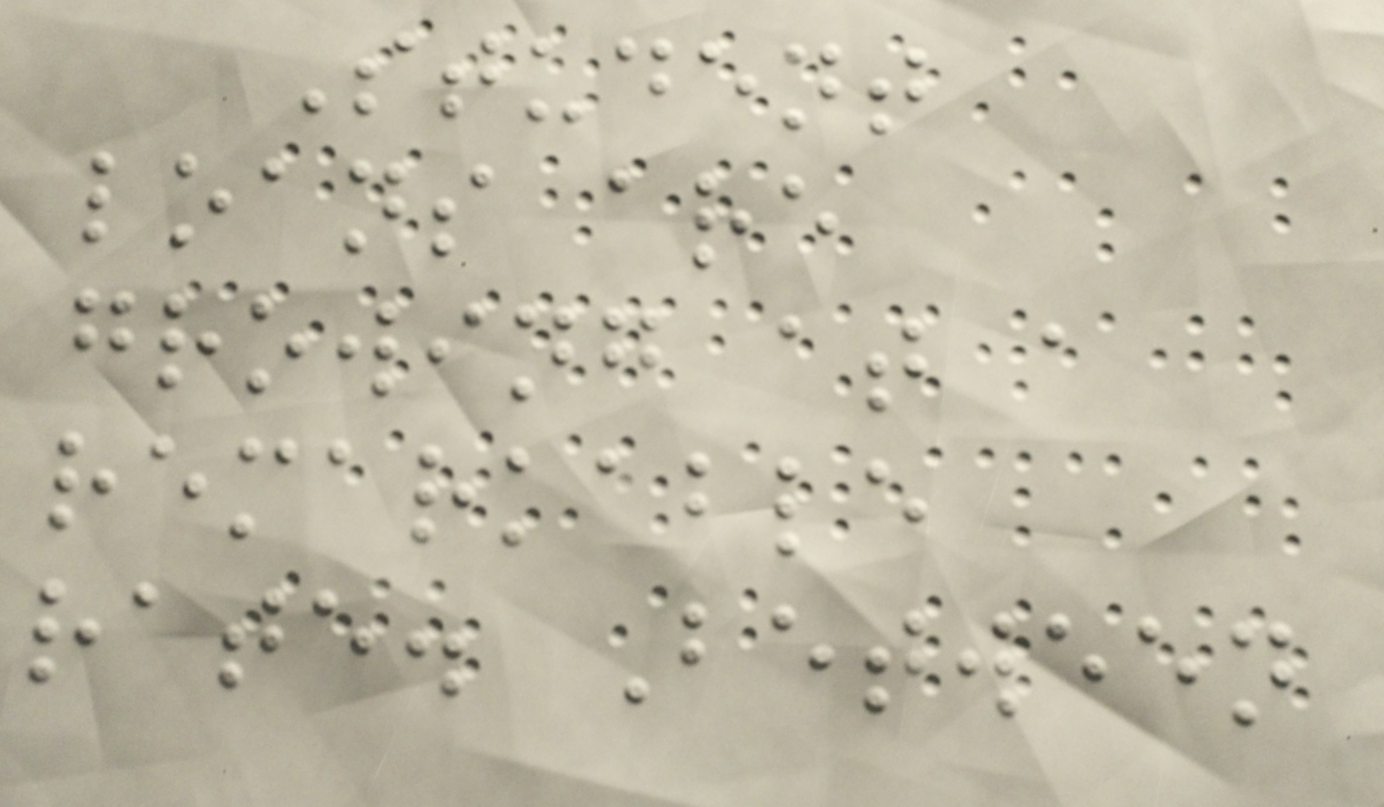Student
loans are
growing at a
remarkable
rate. Between
